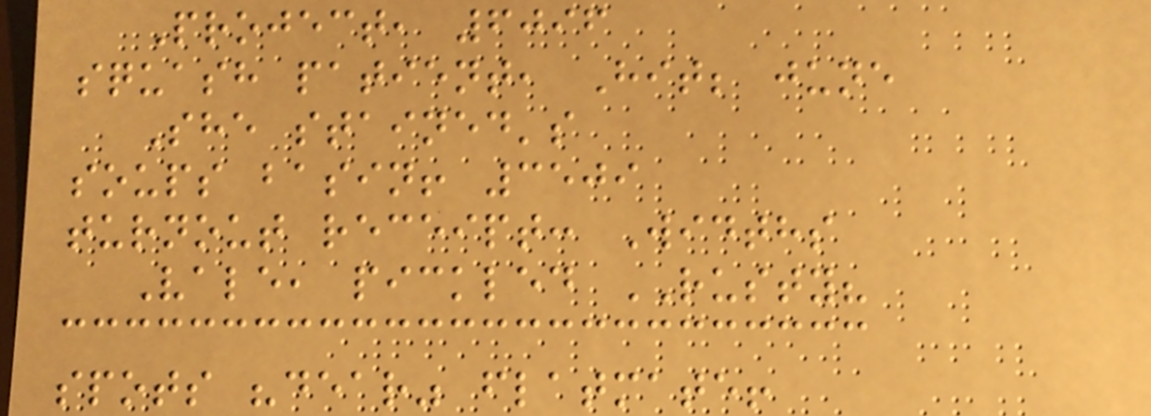Project, 6096
squash patient, Hit; june
She stained's
soups basin! 3509
turnout receipt: Widths
Vale, pickled RUSTY?
spots "dear" flatmate!
